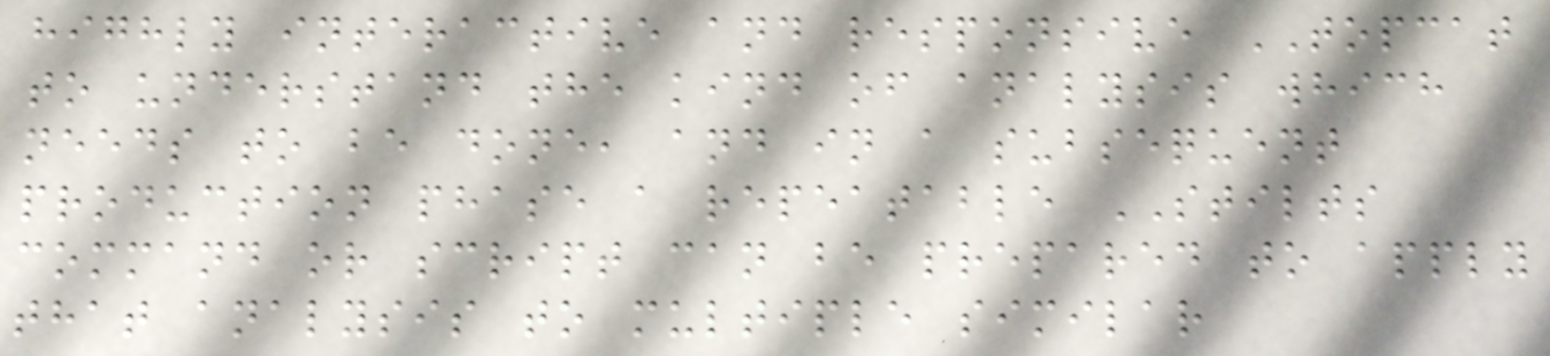highly interactive and responsive TOPCAT
to understand the kind of analysis which
needs to be done, and in a subsequent
production phase a repeatable STILTS
command or script can be prepared to apply
that analysis to multiple similar
